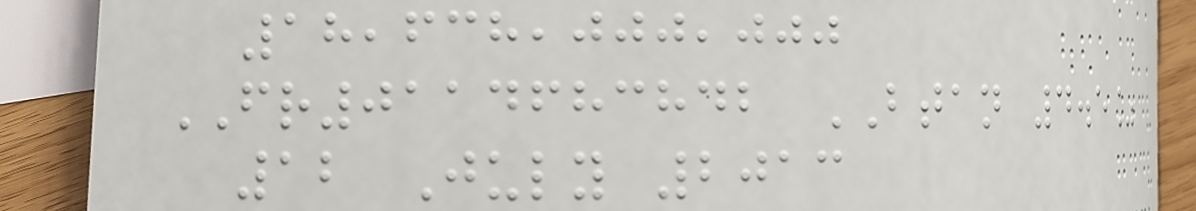18,638,000,000
FR0114683842 BTAN 4.5%
12 July 2013
